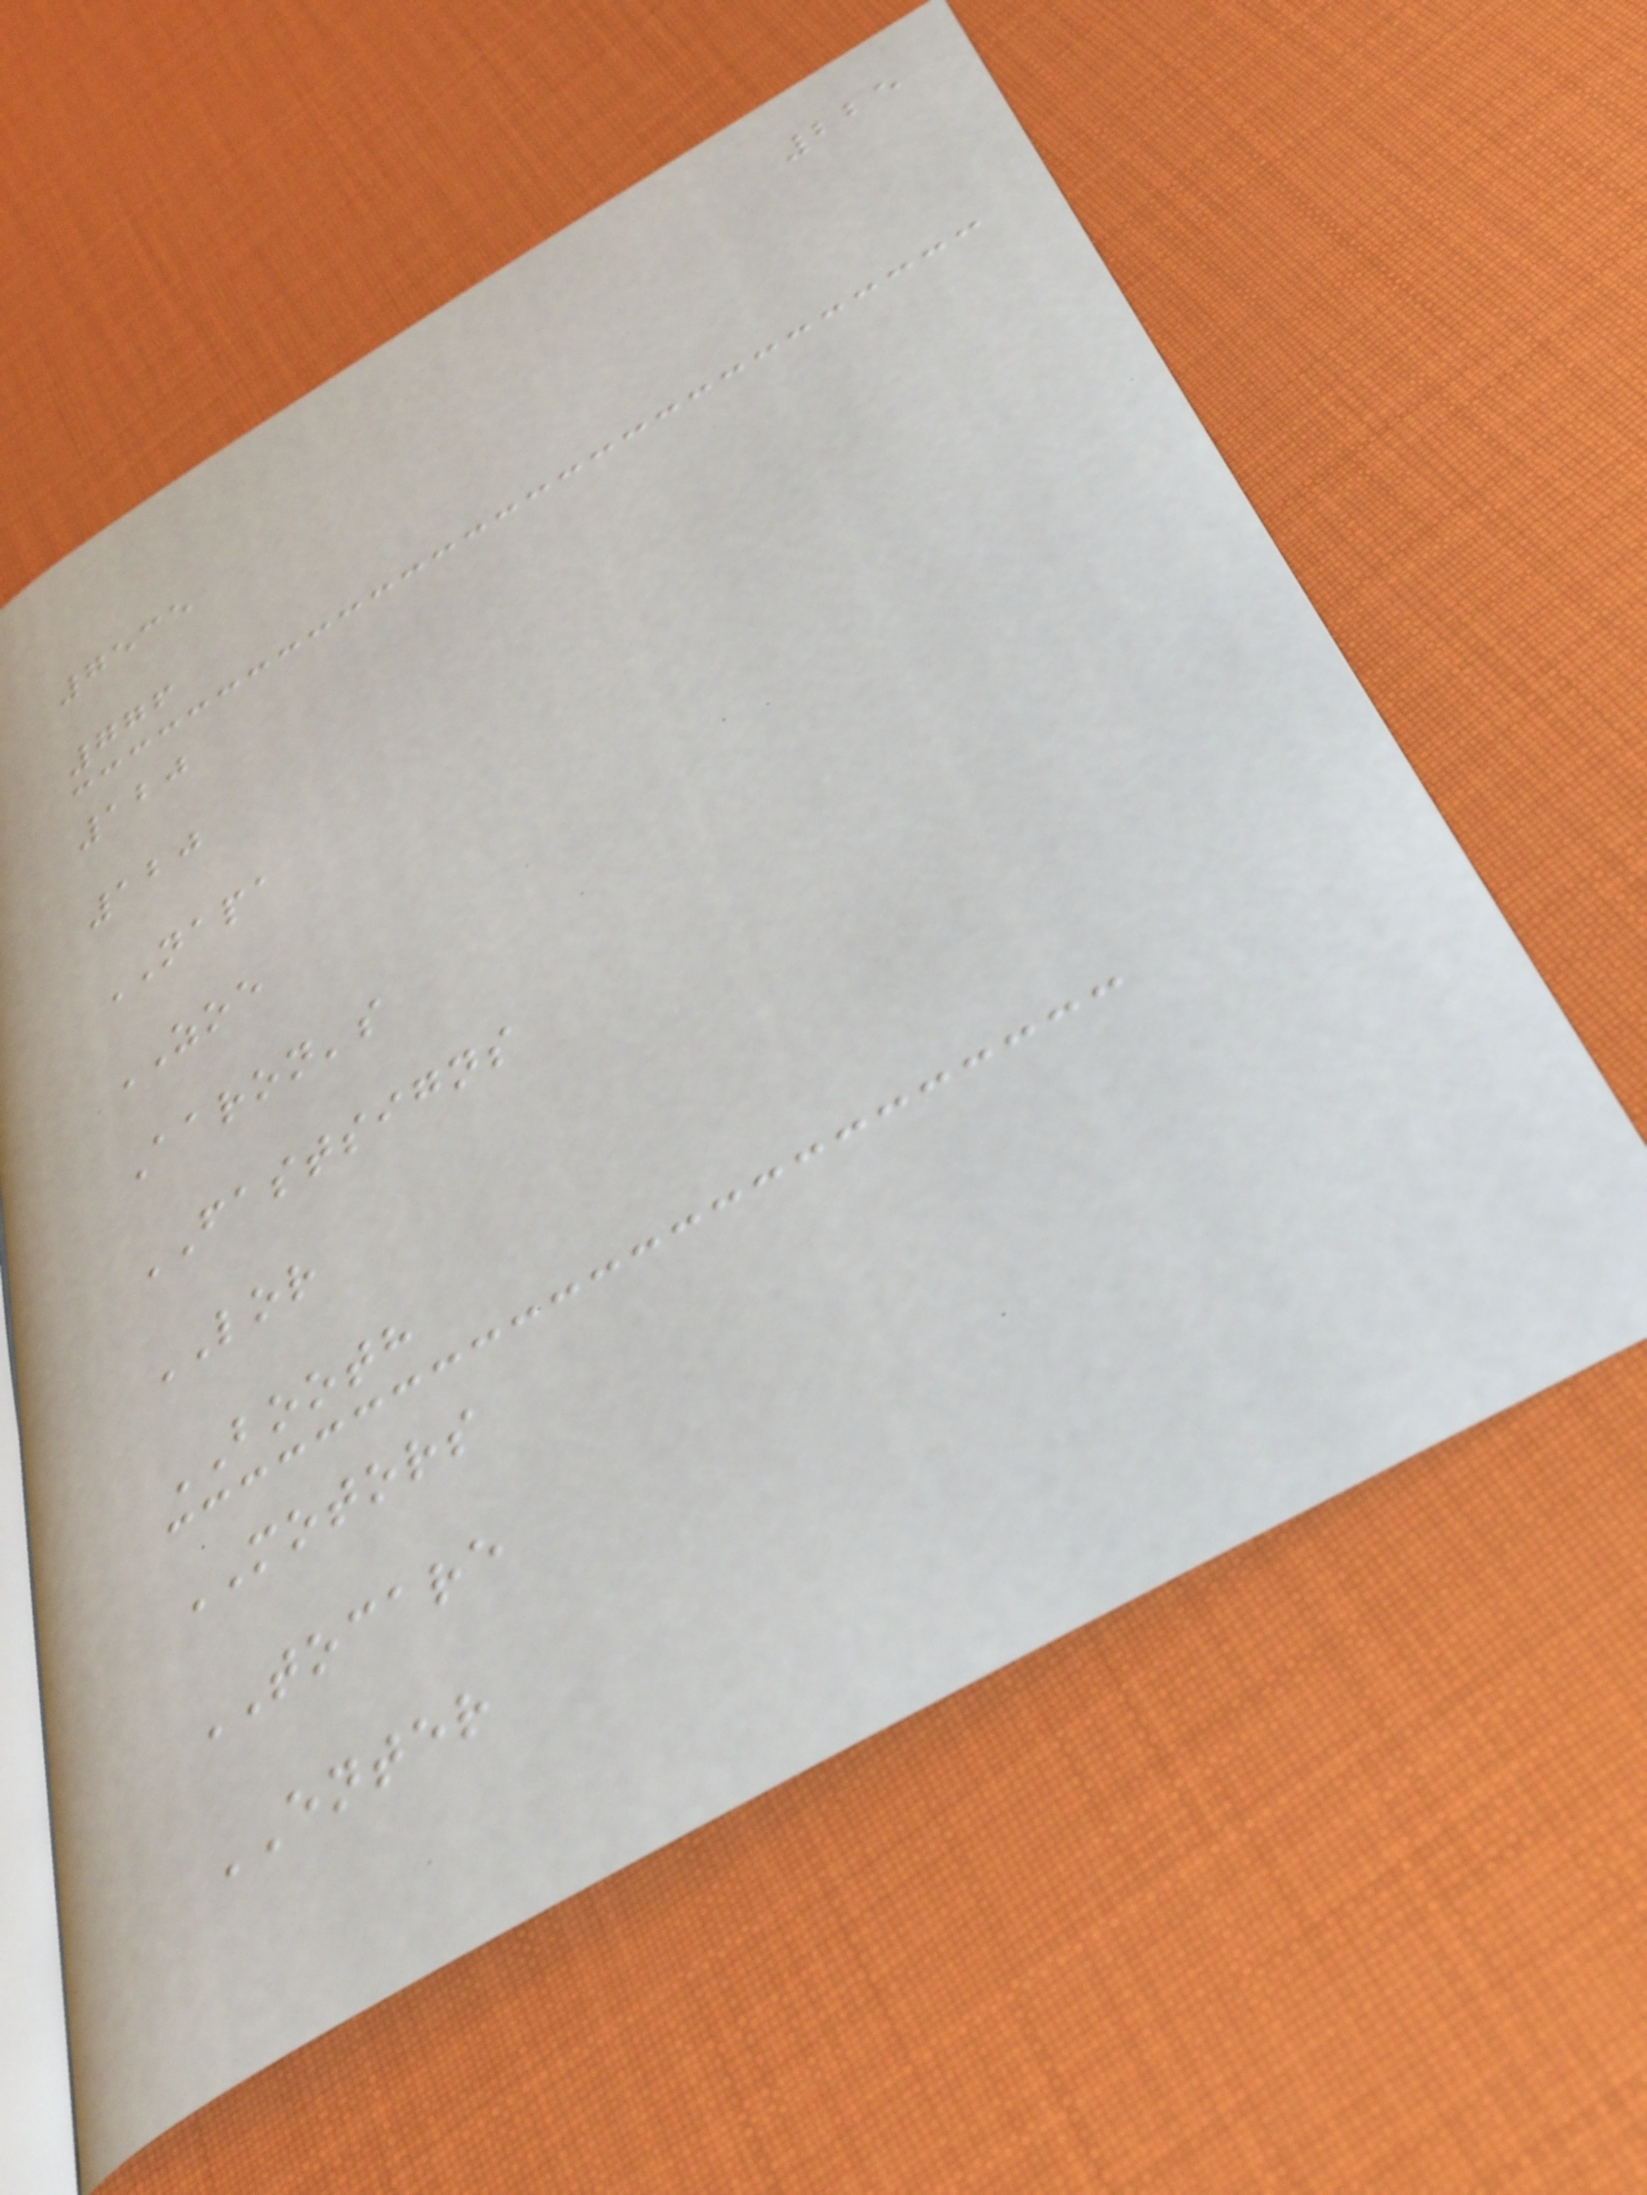225
7535
776
120
120
NAPA
ZOE
Aaron's
FASTSIGNS
LOR
BOOTH
MOTORS
TOCARE
ENTER
